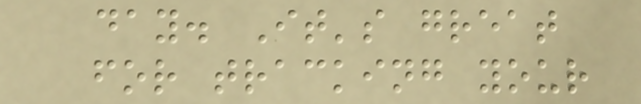day. It's great
for tracking your
